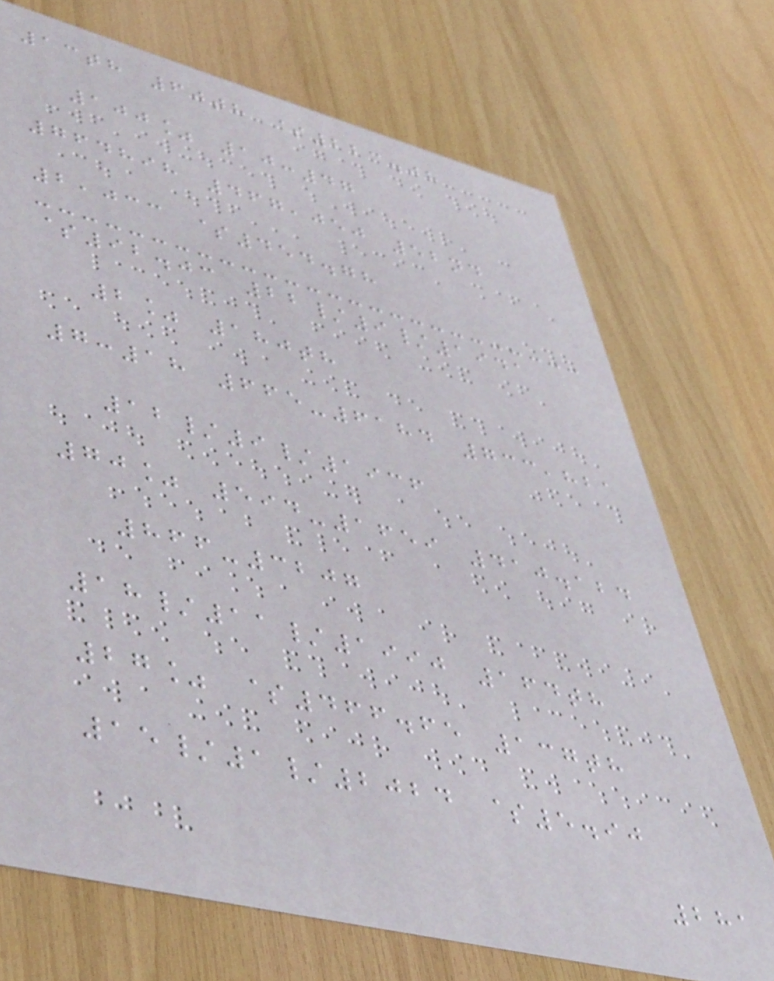13th 60th $223.08
100% 10:47
764898 467,050 52nd
2,033 $454.78
$92.03 22/9/1941
2% 180th
7:18 665-6184 733,821
12/9/1936
70% 594-1659 410.124
866-3207
18/11/1990 164th
27% $466.65 137th
15/1/2024 $5.90
281
